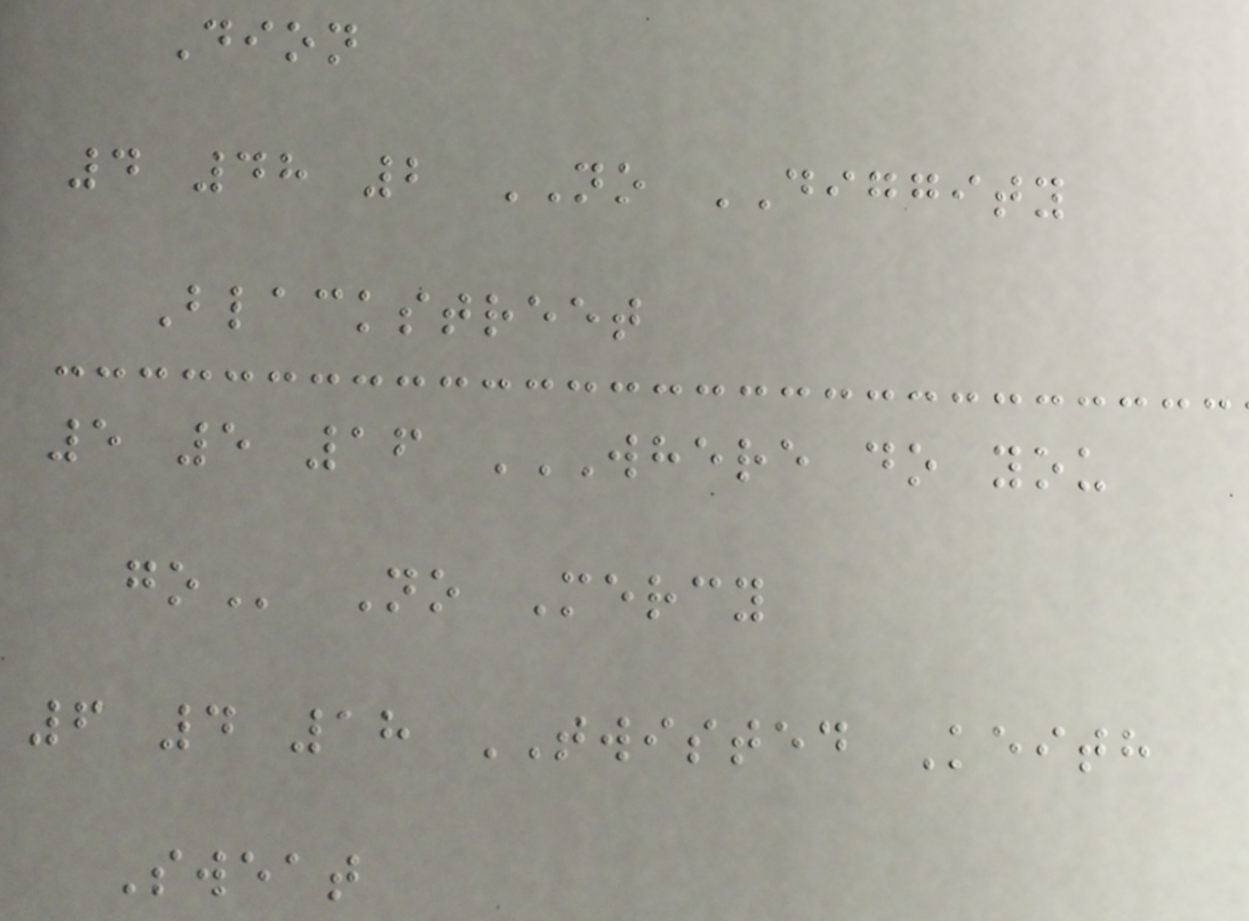Dion
4 48 2 NO DIGGITY
Blackstreet
5 5 16 WHERE DO YOU
GO No Mercy
6 4 18 TWISTED Keith
Sweat
